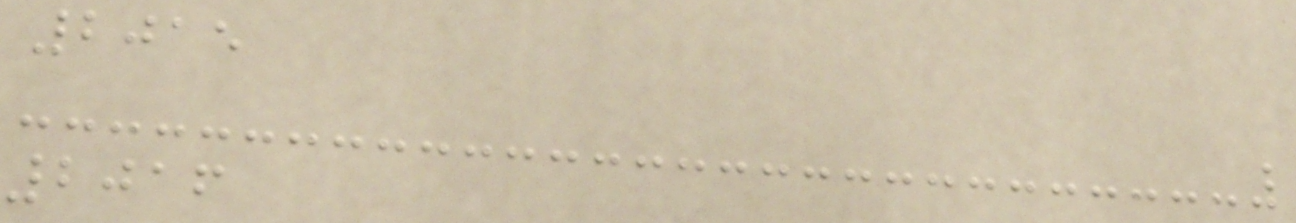2015
2016
